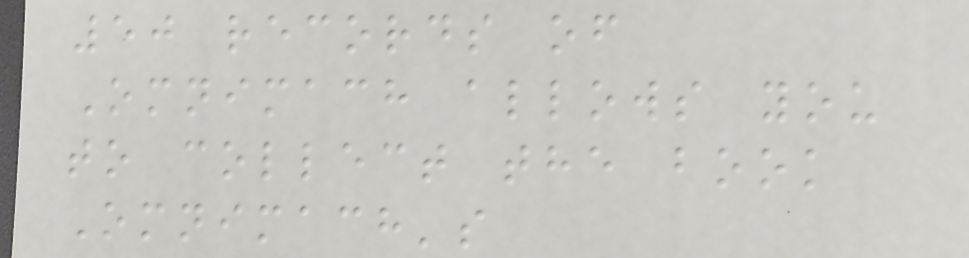50 records of
Omnimach allows you
to collect the book
Omnimach's
